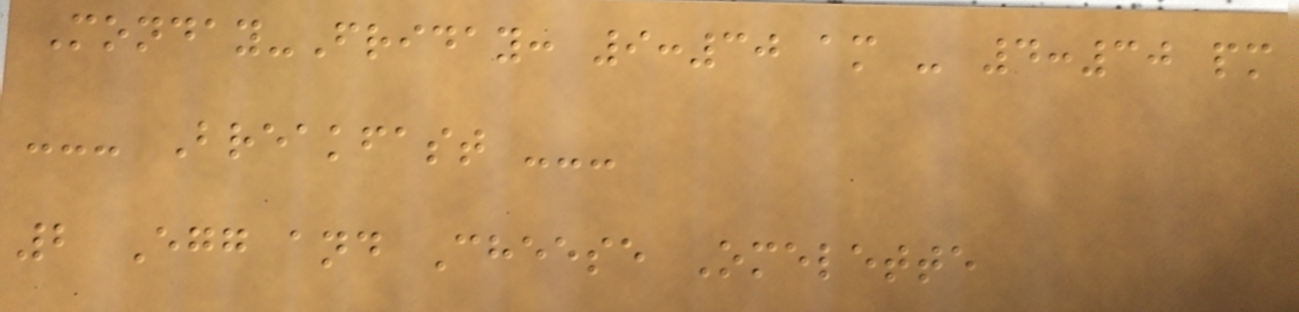Monday-Friday: 9:30 am - 4:30 pm
--- Breakfast ---
2 Egg and Cheese Omelette
